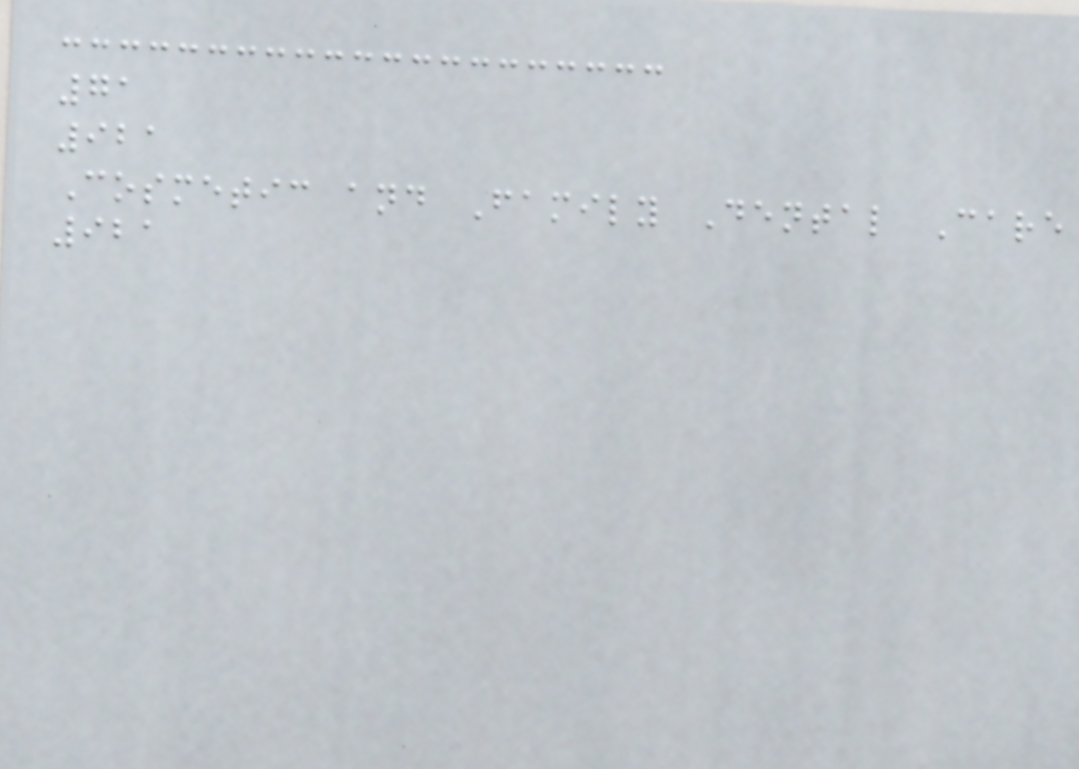71
921
Cosmetic and Family Dental Care
921
